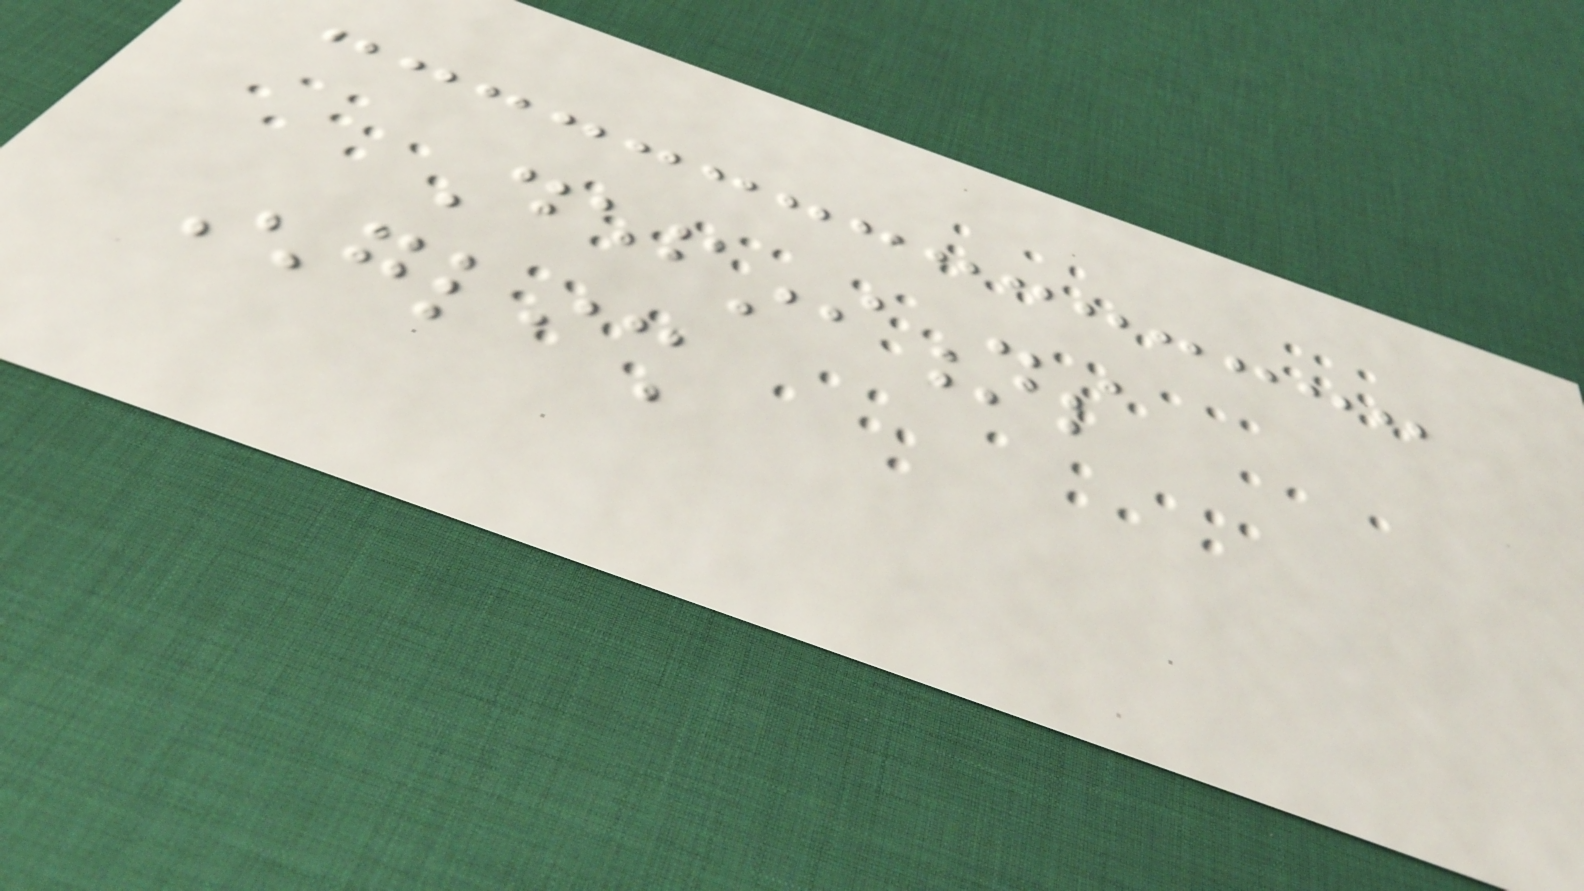Definitions
English
